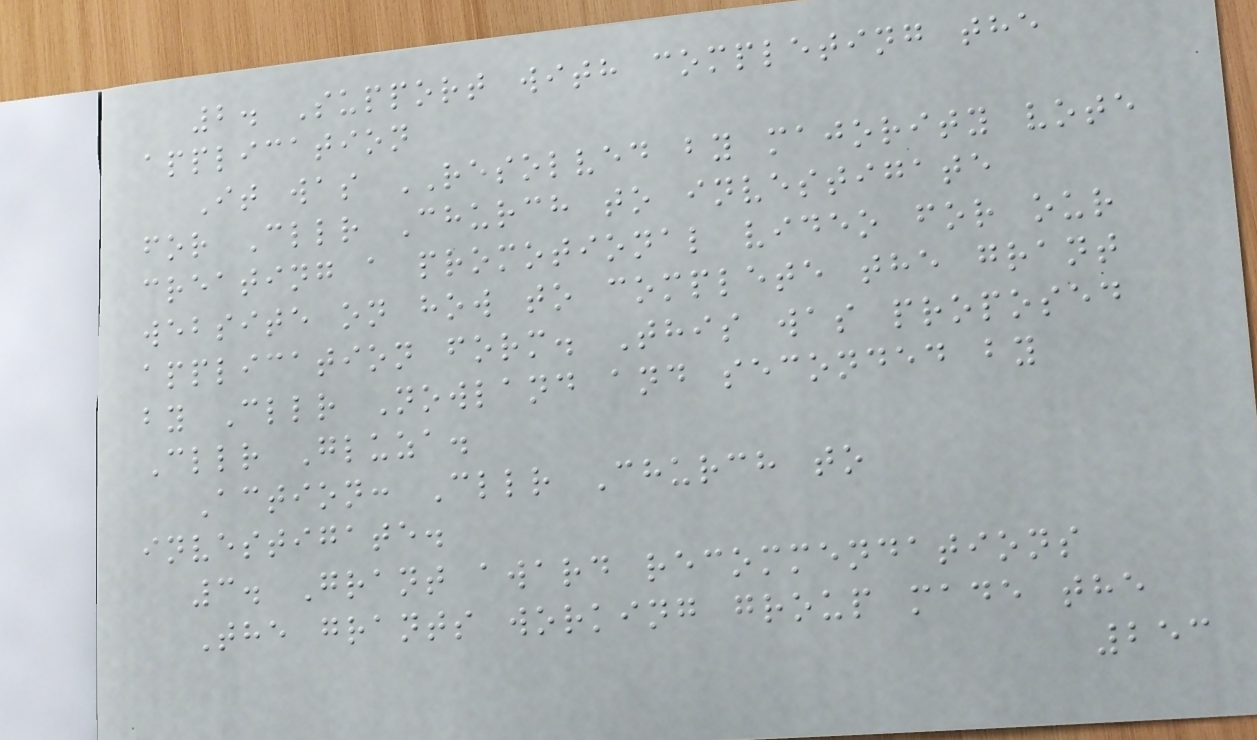2. Support with completing the
application
It was RESOLVED by majority vote
for Cllr Church to investigate
creating a promotional video for our
website on how to complete the grant
application form. This was proposed
by Cllr Nowland and seconded by
Cllr Gluza.
Action: Cllr Church to
investigate.
3. Grant award recommendations
The grants working group made the
253
